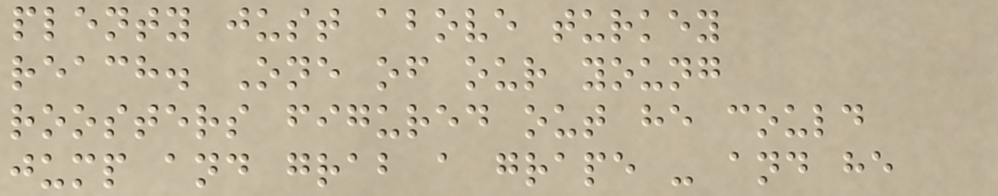plenty just above turkey
reach. One of our young
roosters figured out he could
jump and grab a grape - and he
